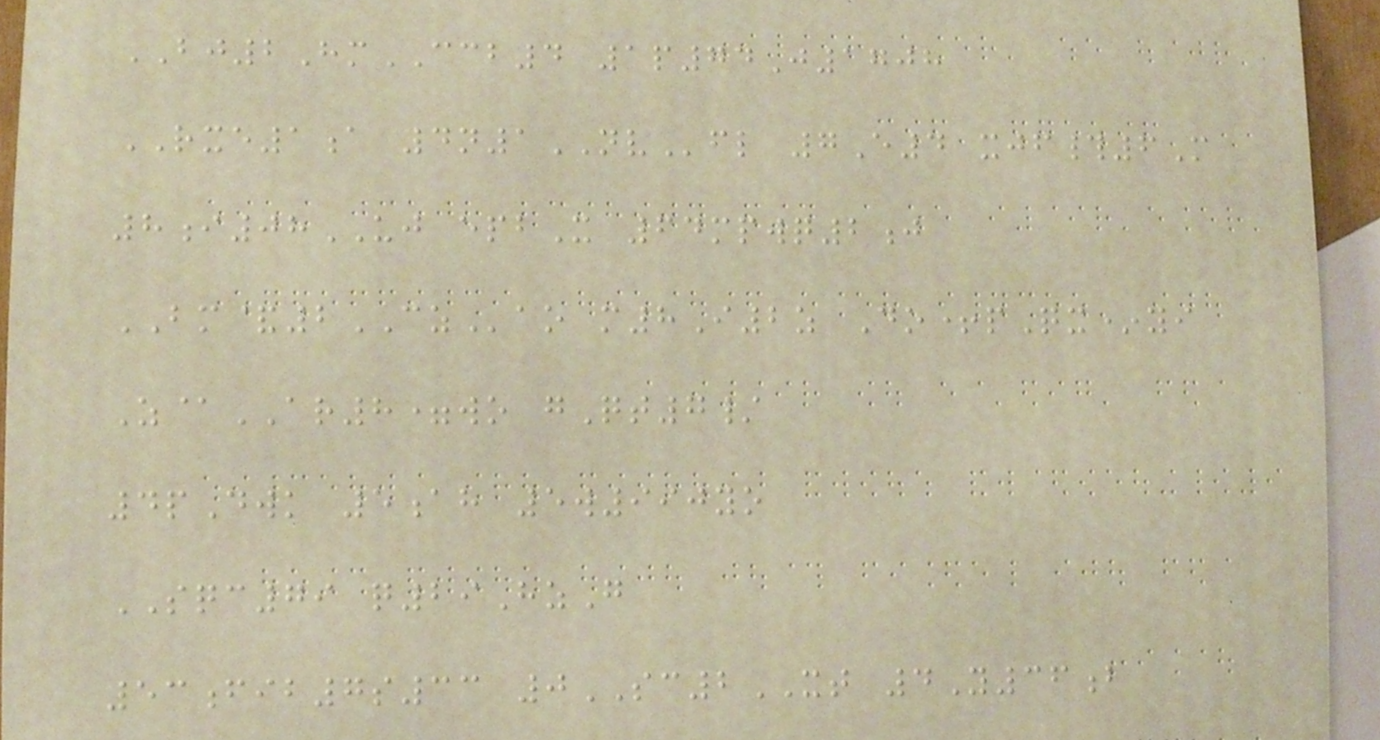BJ2HmCCB4 1p74J1708
RXE1a 4n1NVfl 7E4 xjf#6M
8i08UJ epbX 64mpwq2j
BM&2CZao m8I2z Do+pQx*yi
Z@AR8=wo gQt7/
4pDwk 5ah 5w990yo
SQC79 q29HzG
53fib7s33 0SC2XT 4Y36b
